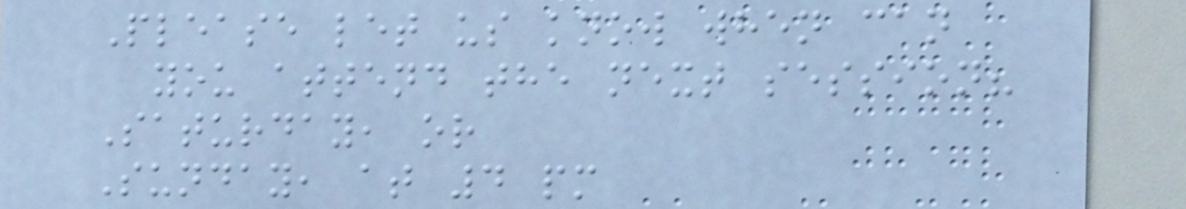Please let us know when can
you attend the next session?
Saturday, or
Sunday, at 4 pm
